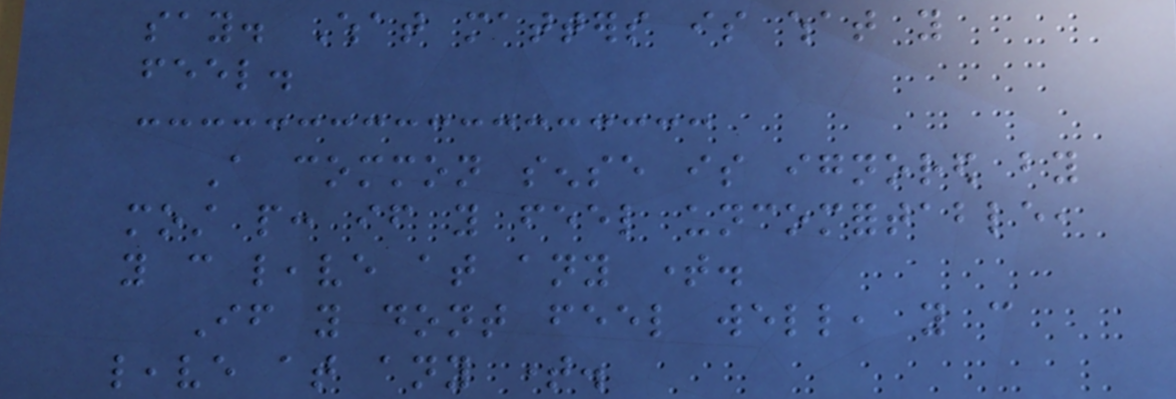say. What matters is what you
feel.
A common sense is ignored by
most people: if you feel uncomfortable,
you can leave at any time.
If you dont feel well, you can
leave at any time.
